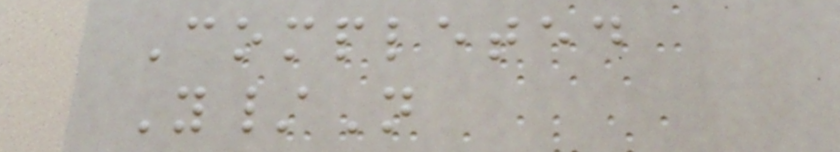Completed
Y/N
